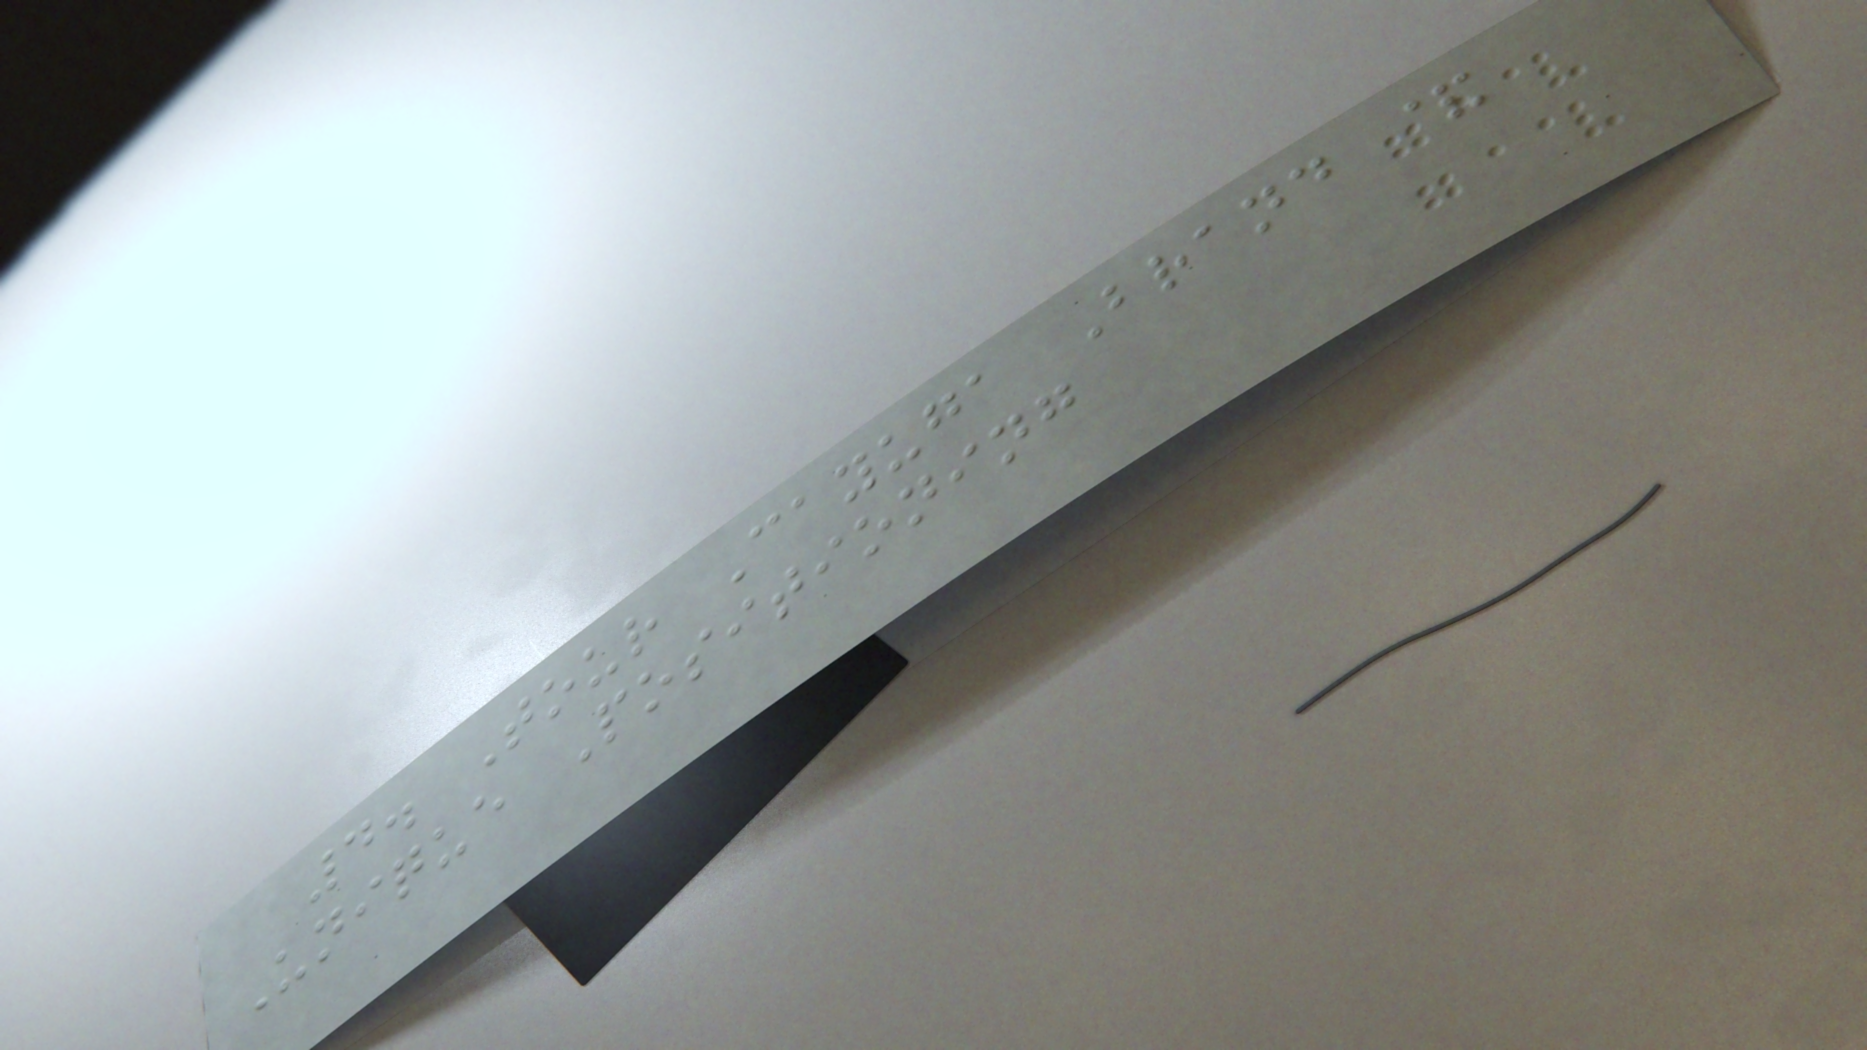4. Tour Cayuga Brand &
Unique Positioning
